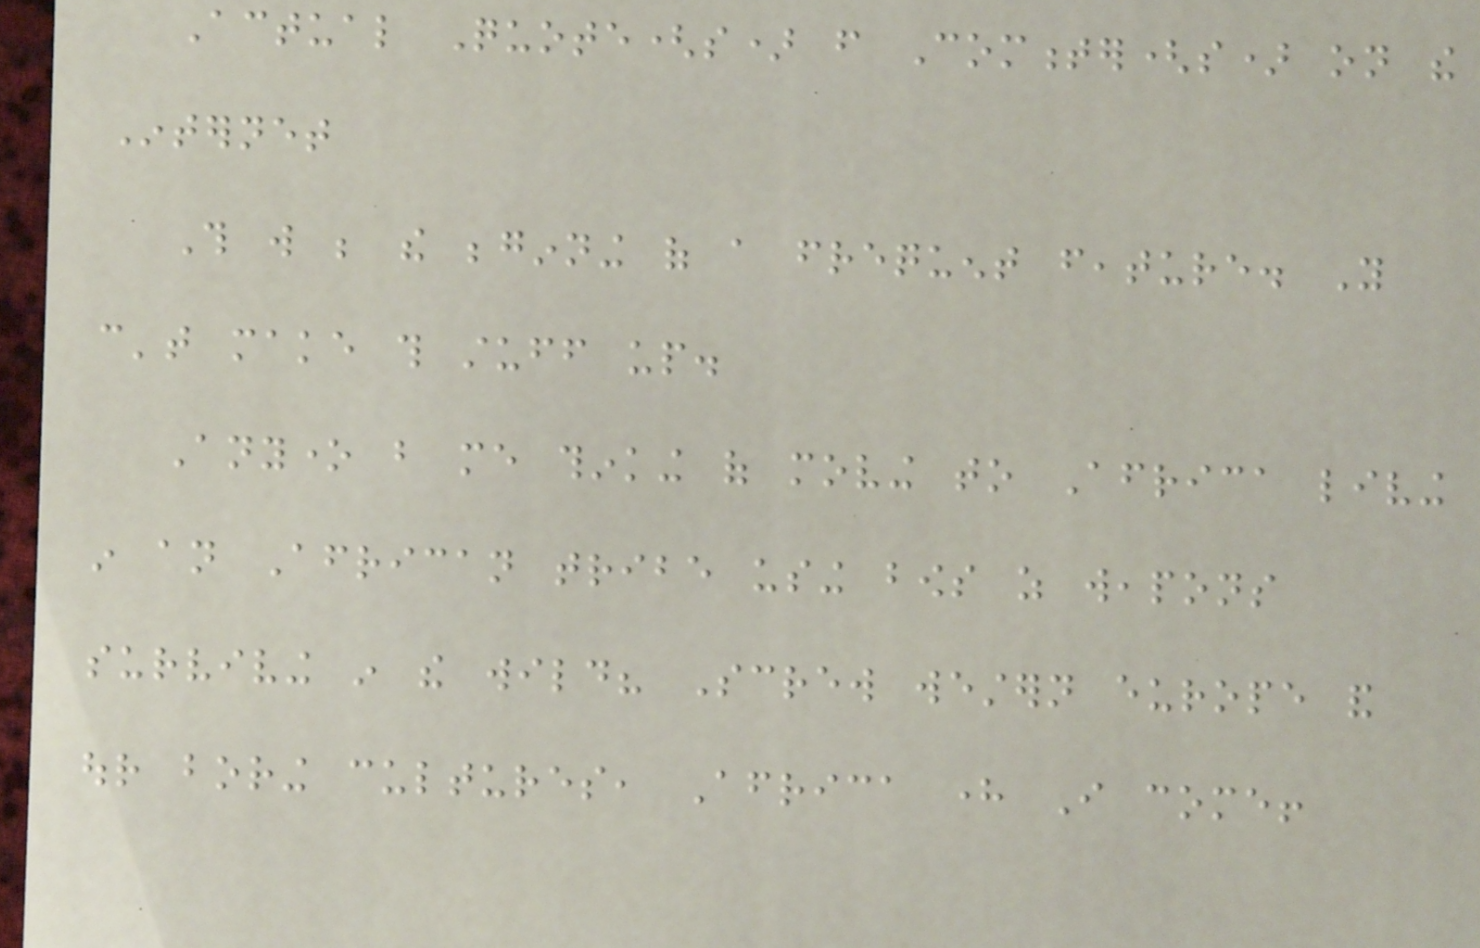Actual Quote(s) from Commenter(s) on the
Internet
This will be the beginning of a frequent feature. You
can't make this stuff up.
Anyone but me thinking of moving to Africa living
in an African tribe using bows as weapons
surviving in the wild? Screw western europe and
our boring cultures, Africa here I come!
